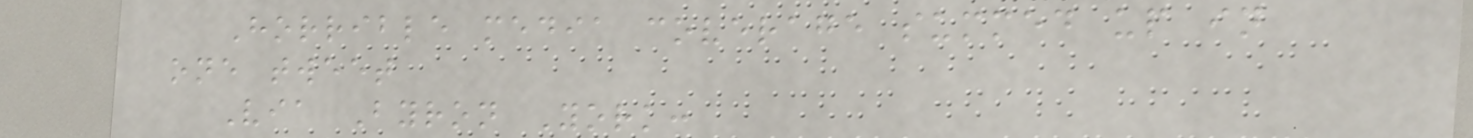Horrible media coverage summed up in
one tweet
Via Byron York:
